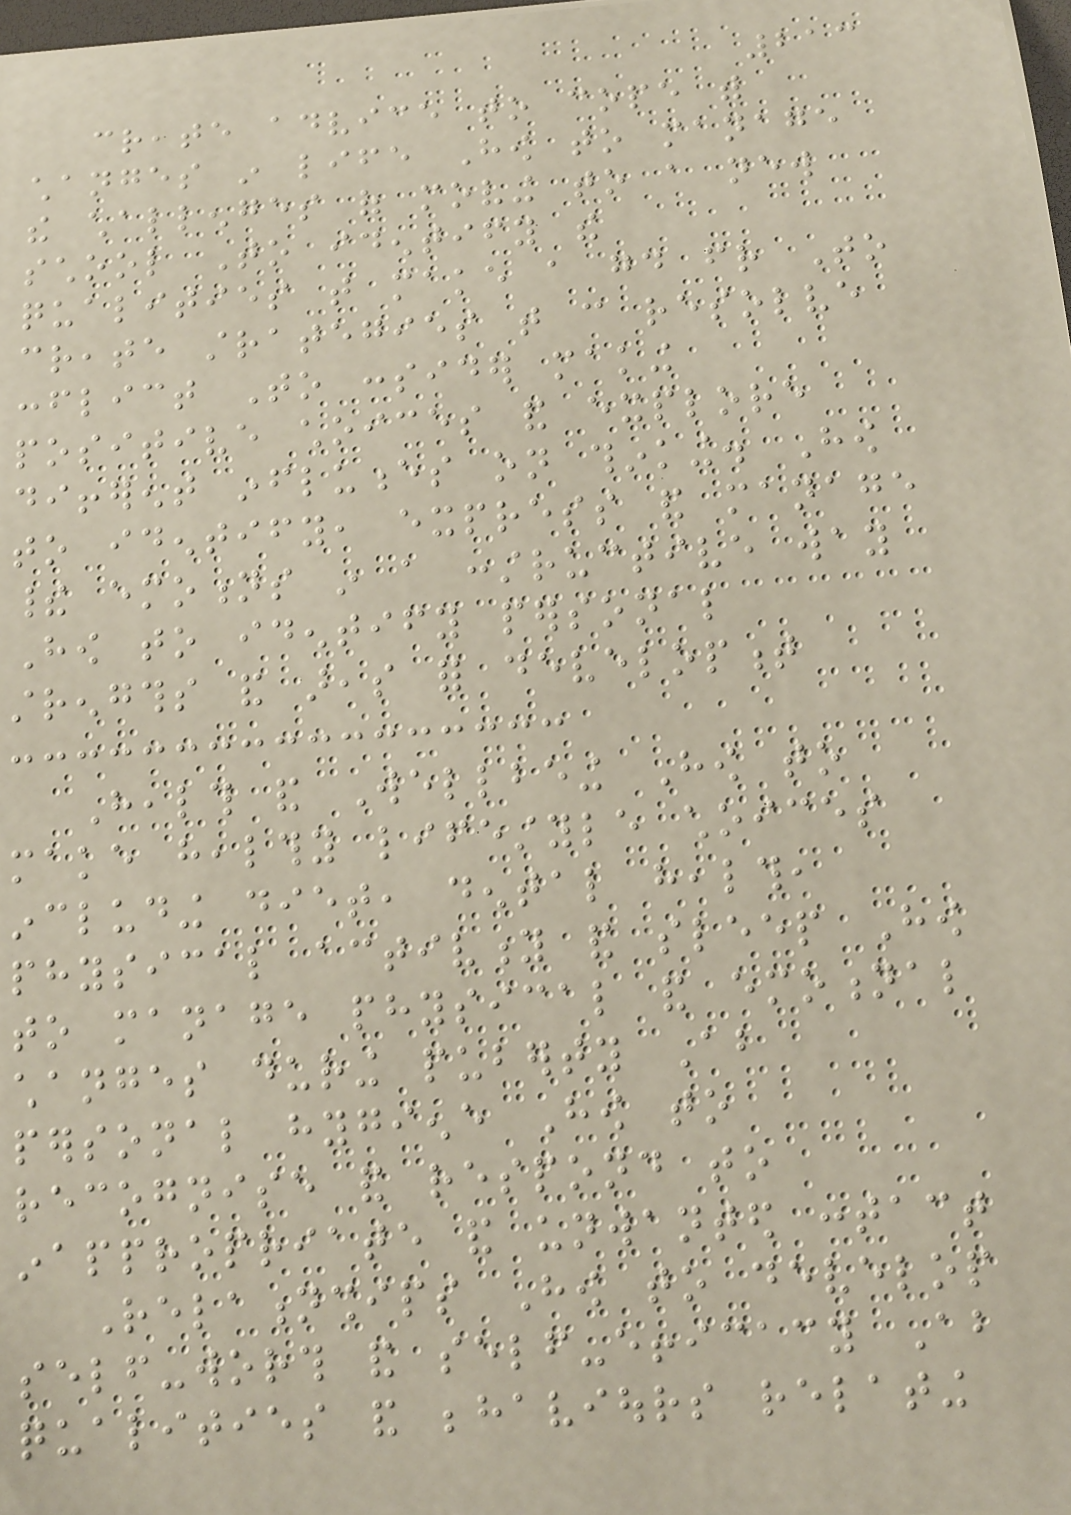213
create advice to cope with
changes in life How to manage
the challenges of moving to a new
school To identify the
qualities that make a good friend To
create strategies that can resolve
conflict To consider making
positive choices and explore
different influences on thinking. How
to identify, express and manage
their emotions in a constructive way
How to identify personal
strengths and areas for development
Health and Wellbeing How to
make healthy lifestyle choices
including diet, dental health,
physical activity and sleep How
to manage physical and emotional
changes during puberty About
personal hygiene How to
recognise and respond to
inappropriate and unwanted contact
Relationships How to develop
self-worth and self-efficacy About
qualities and behaviours relating
